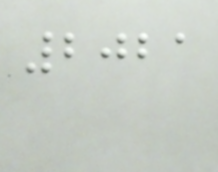2021
